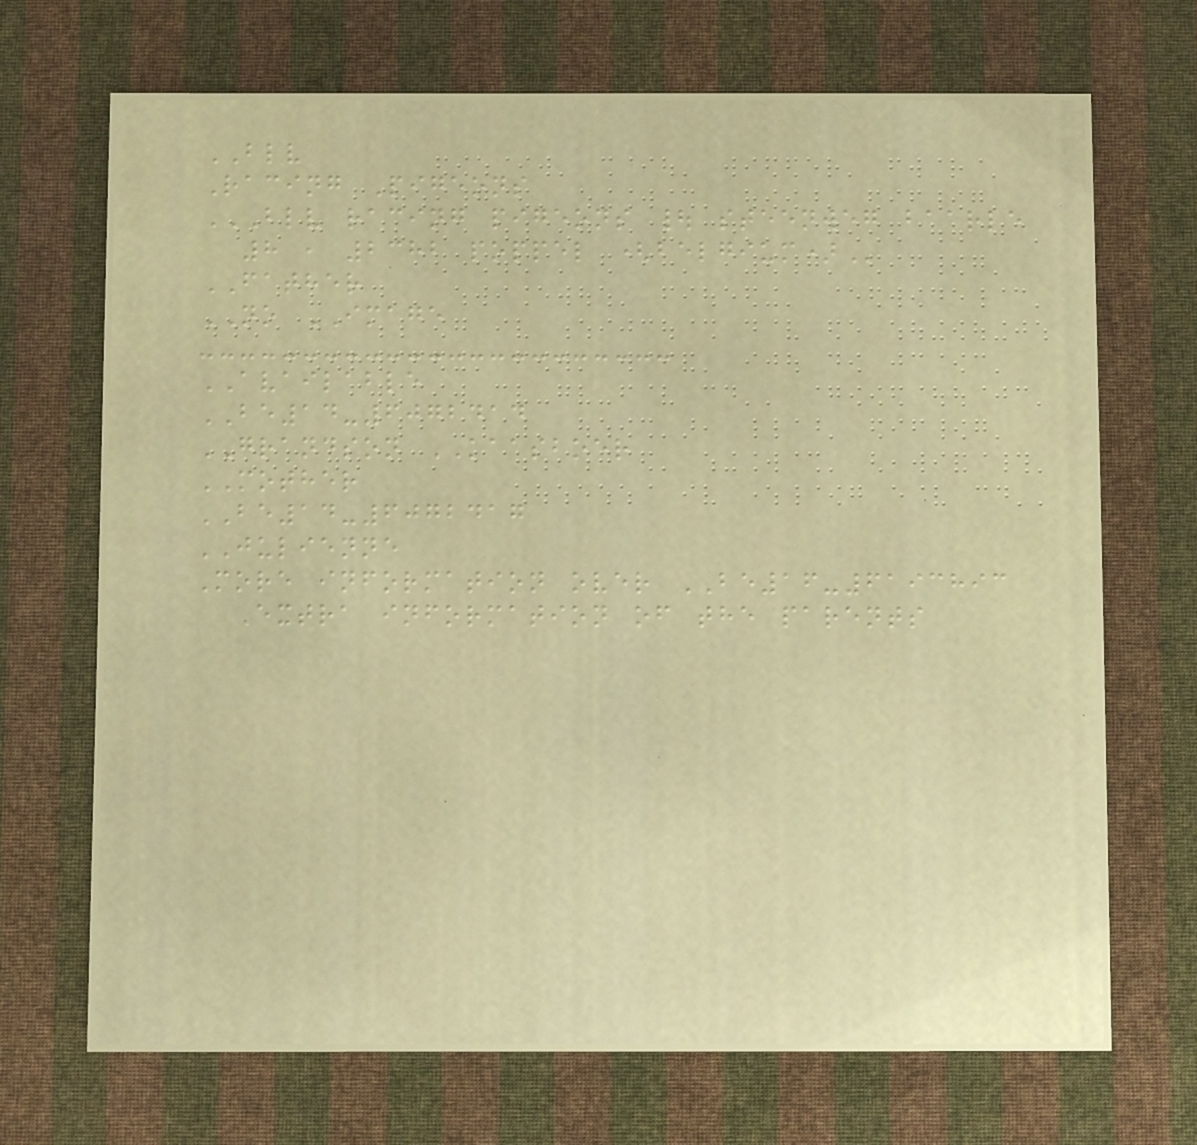BLV
Racing Pigeons
BLV RACING PIGEONS | STEENWEG BAARLE
8 , 2382 POPPEL (BELGIUM)
FATHER
NO IMAGE
AVAILABLE
BE14-6072414
GRANDSON KAASBOER
MOTHER
BE14-6072417
JULIENNE
More information over BE16-6193893
Extra information of the parents
